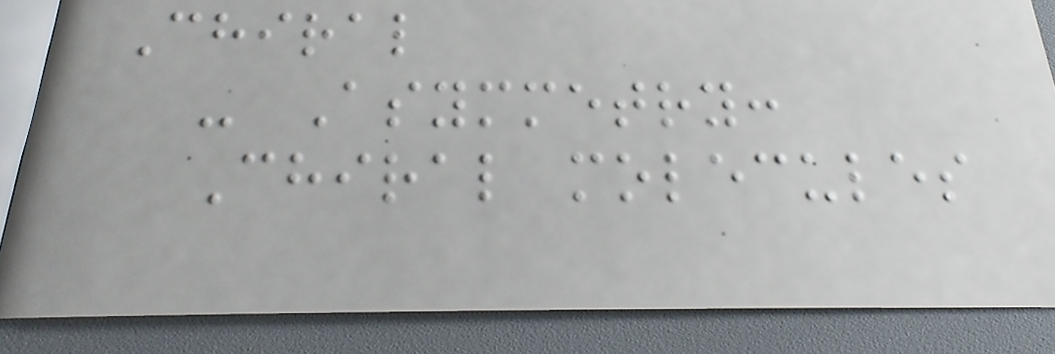Chiral
- Asymmetry:
Chiral molecules
